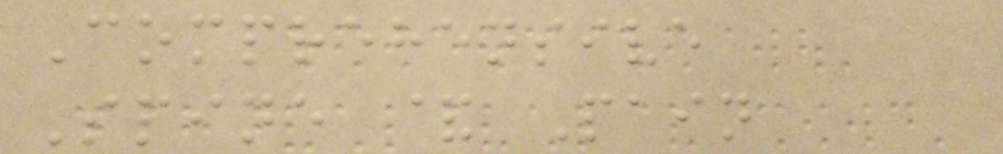Comprehensive
Spine & Pain
